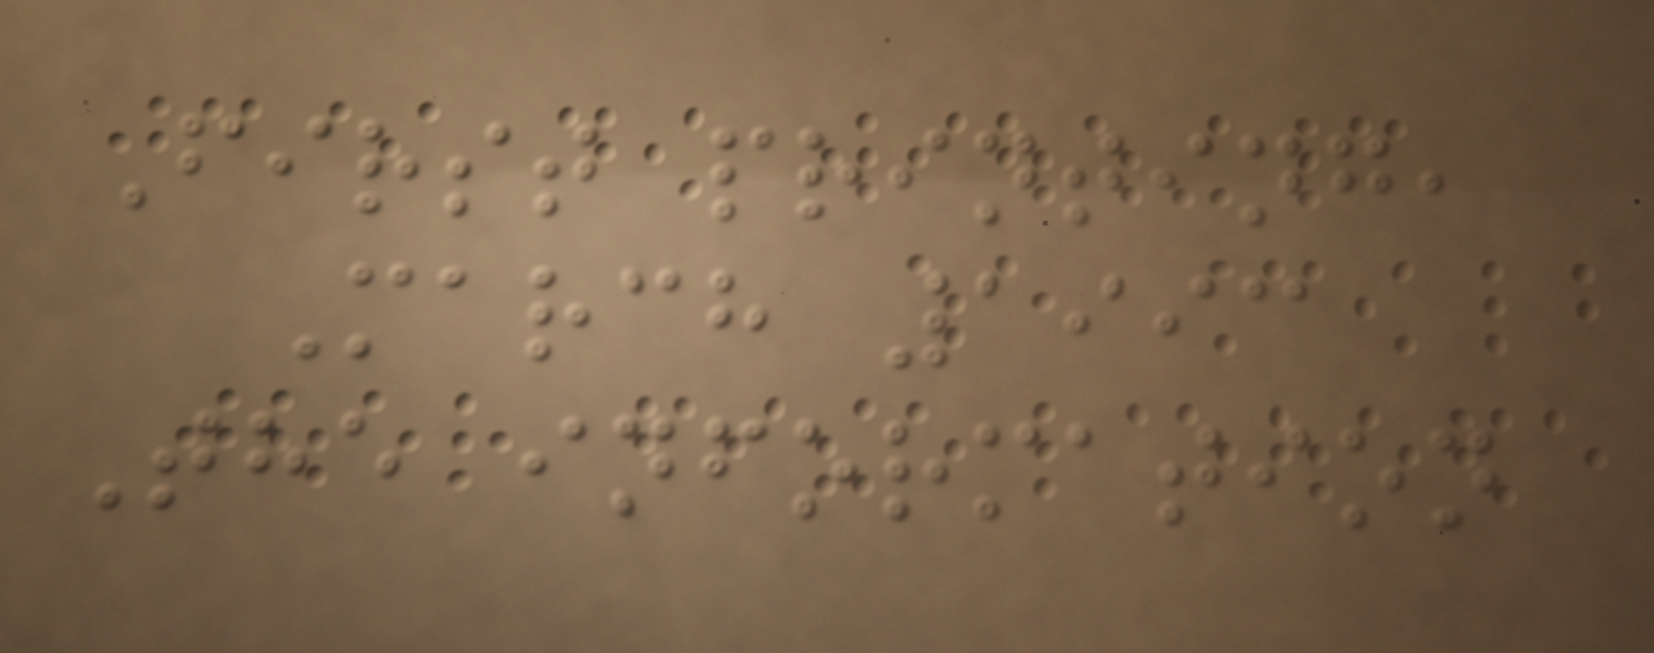First printing,
March 1993
The information
